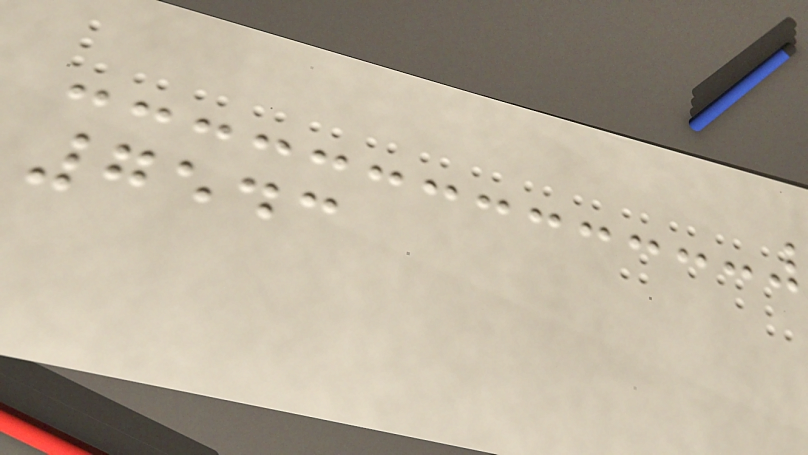7543
